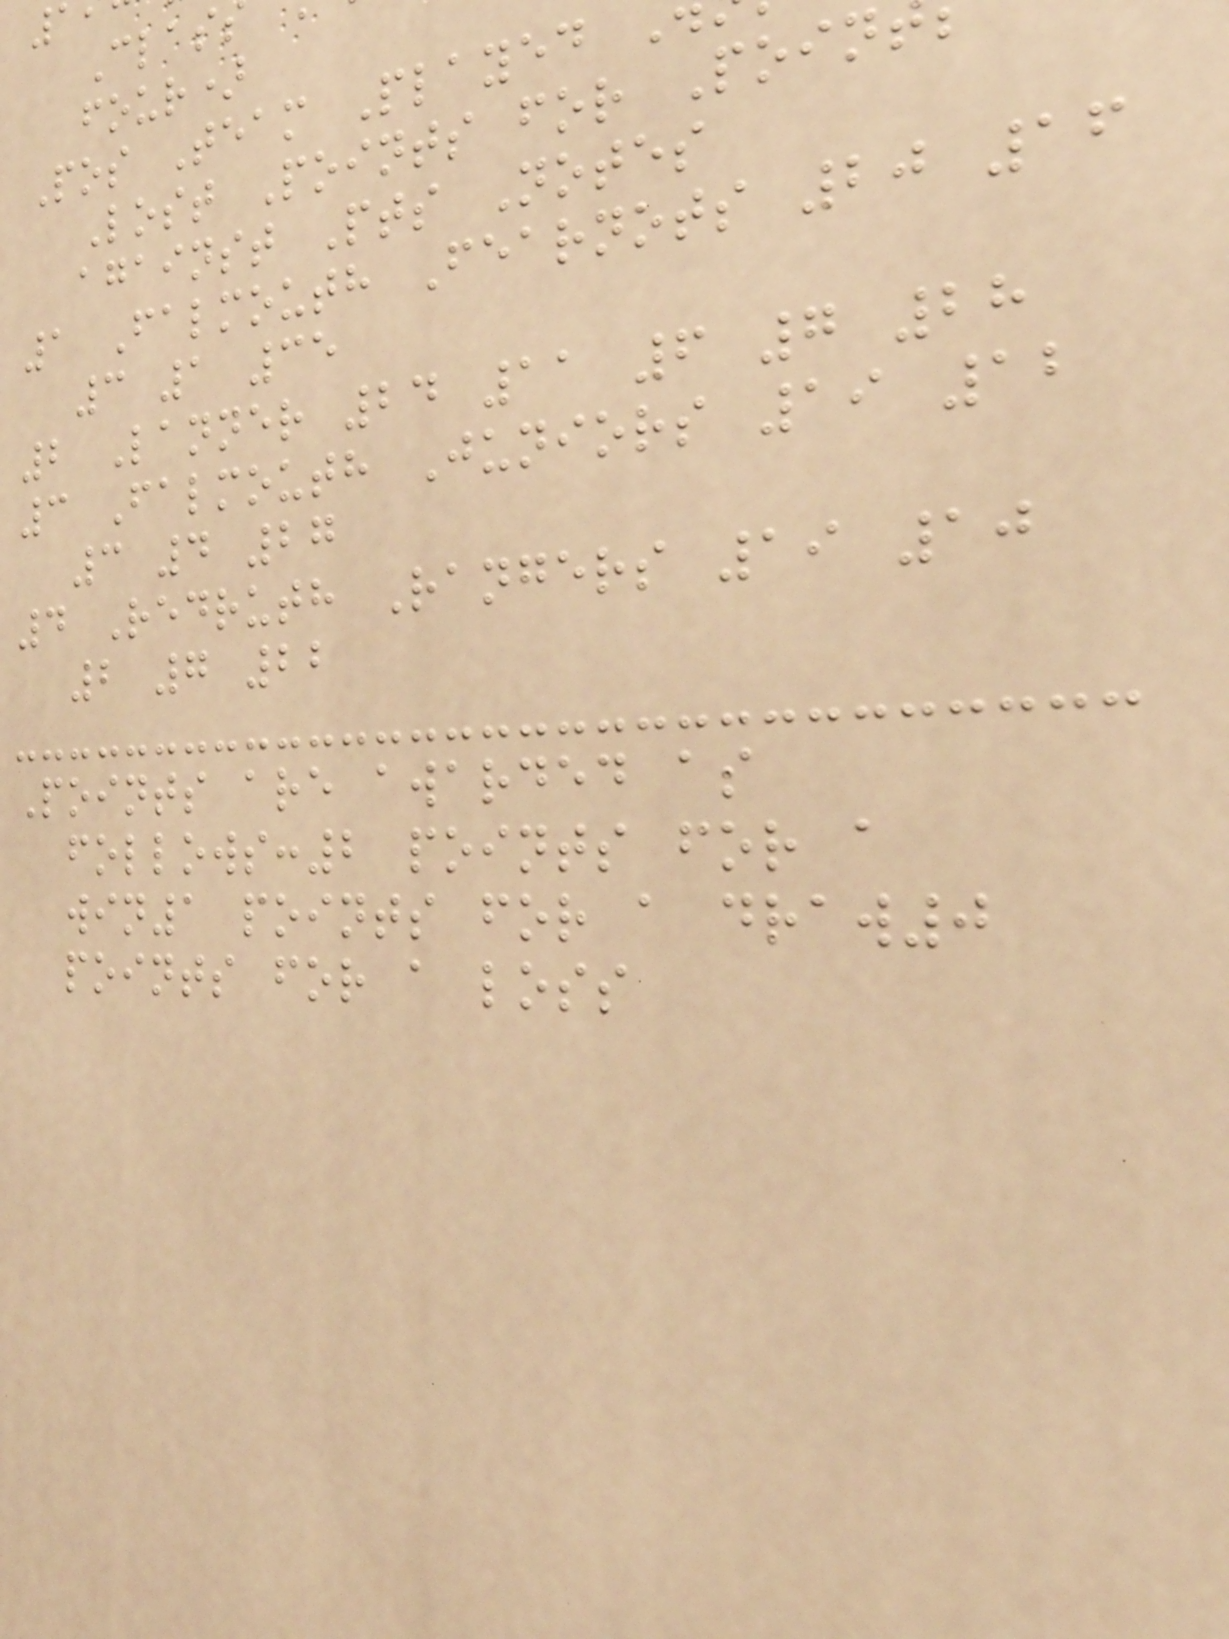four)
Pos Team Played
Lost Points for Poin
against Pts Notes
1 Falmouth Fearnots 20 16
3 1 35
2 Lanner 24 11 6 7 28
3 Falmouth Juniors 19 12
3 4 27
4 Redruth Rangers 19 10
2 7 22
Points are awarded as
follows:2 points for a
win1 points for a draw0
points for a loss
